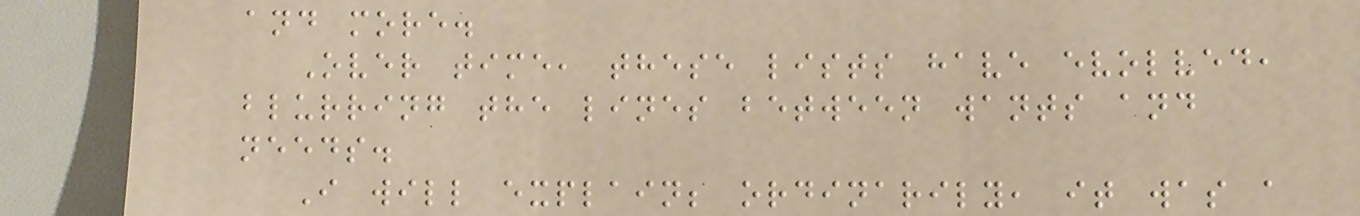and more.
Over time, these lists have evolved,
blurring the lines between wants and
needs.
I will explain; ordinarily, it was a
